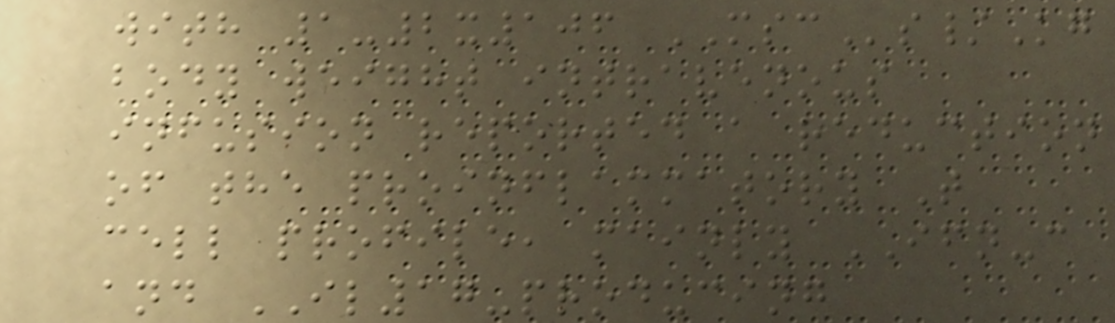with 1-2x106 MSCs/Kg
body weight intravenous
infusion reported a reduction
of the proinflammatory T
cell profile, mainly IFN-c
and IL17-producing
